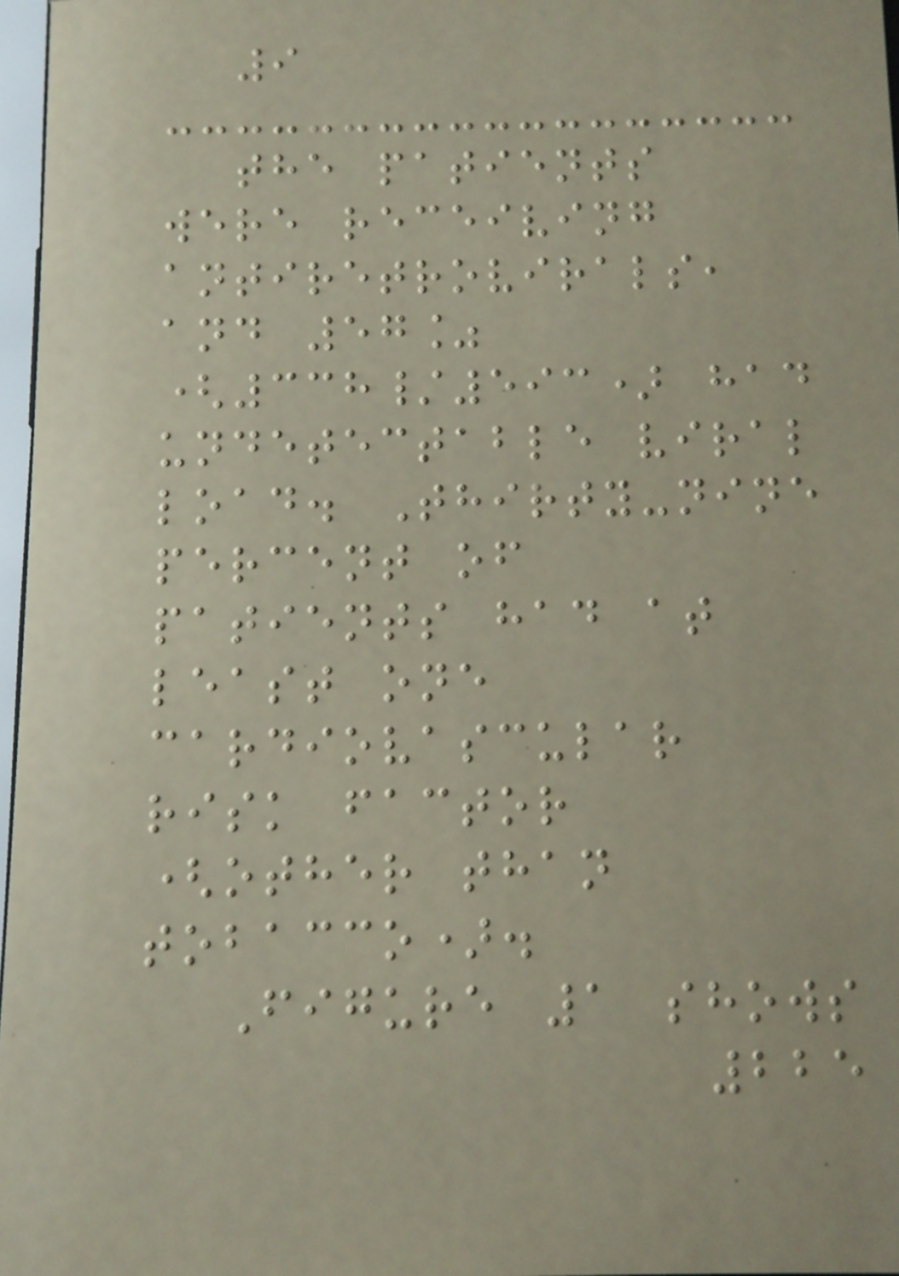9
the patients
were receiving
antiretrovirals,
and 57%
(338/593) had
undetectable viral
load. Thirty-nine
percent of
patients had at
least one
cardiovascular
risk factor
(other than
tobacco).
Figure 1 shows
225
